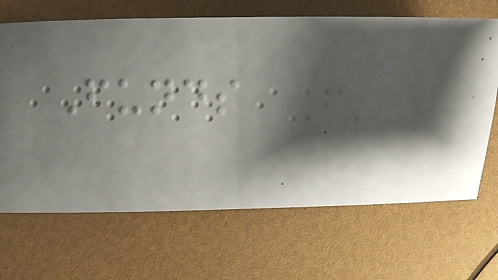Funds
